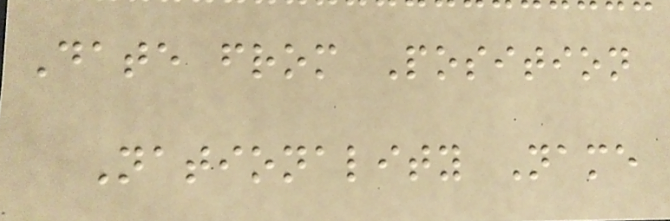Date from Position
Nationality Name
